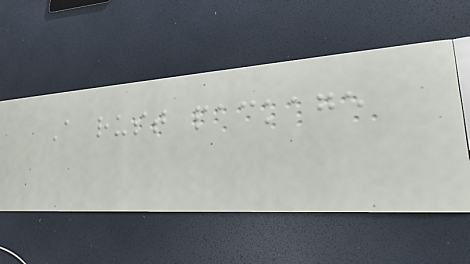A rust package
